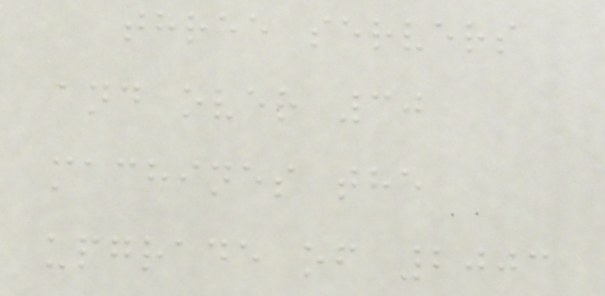three servers
and over 30
machines the
upgrade of 2003
